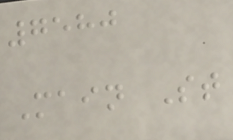7580
Main St
